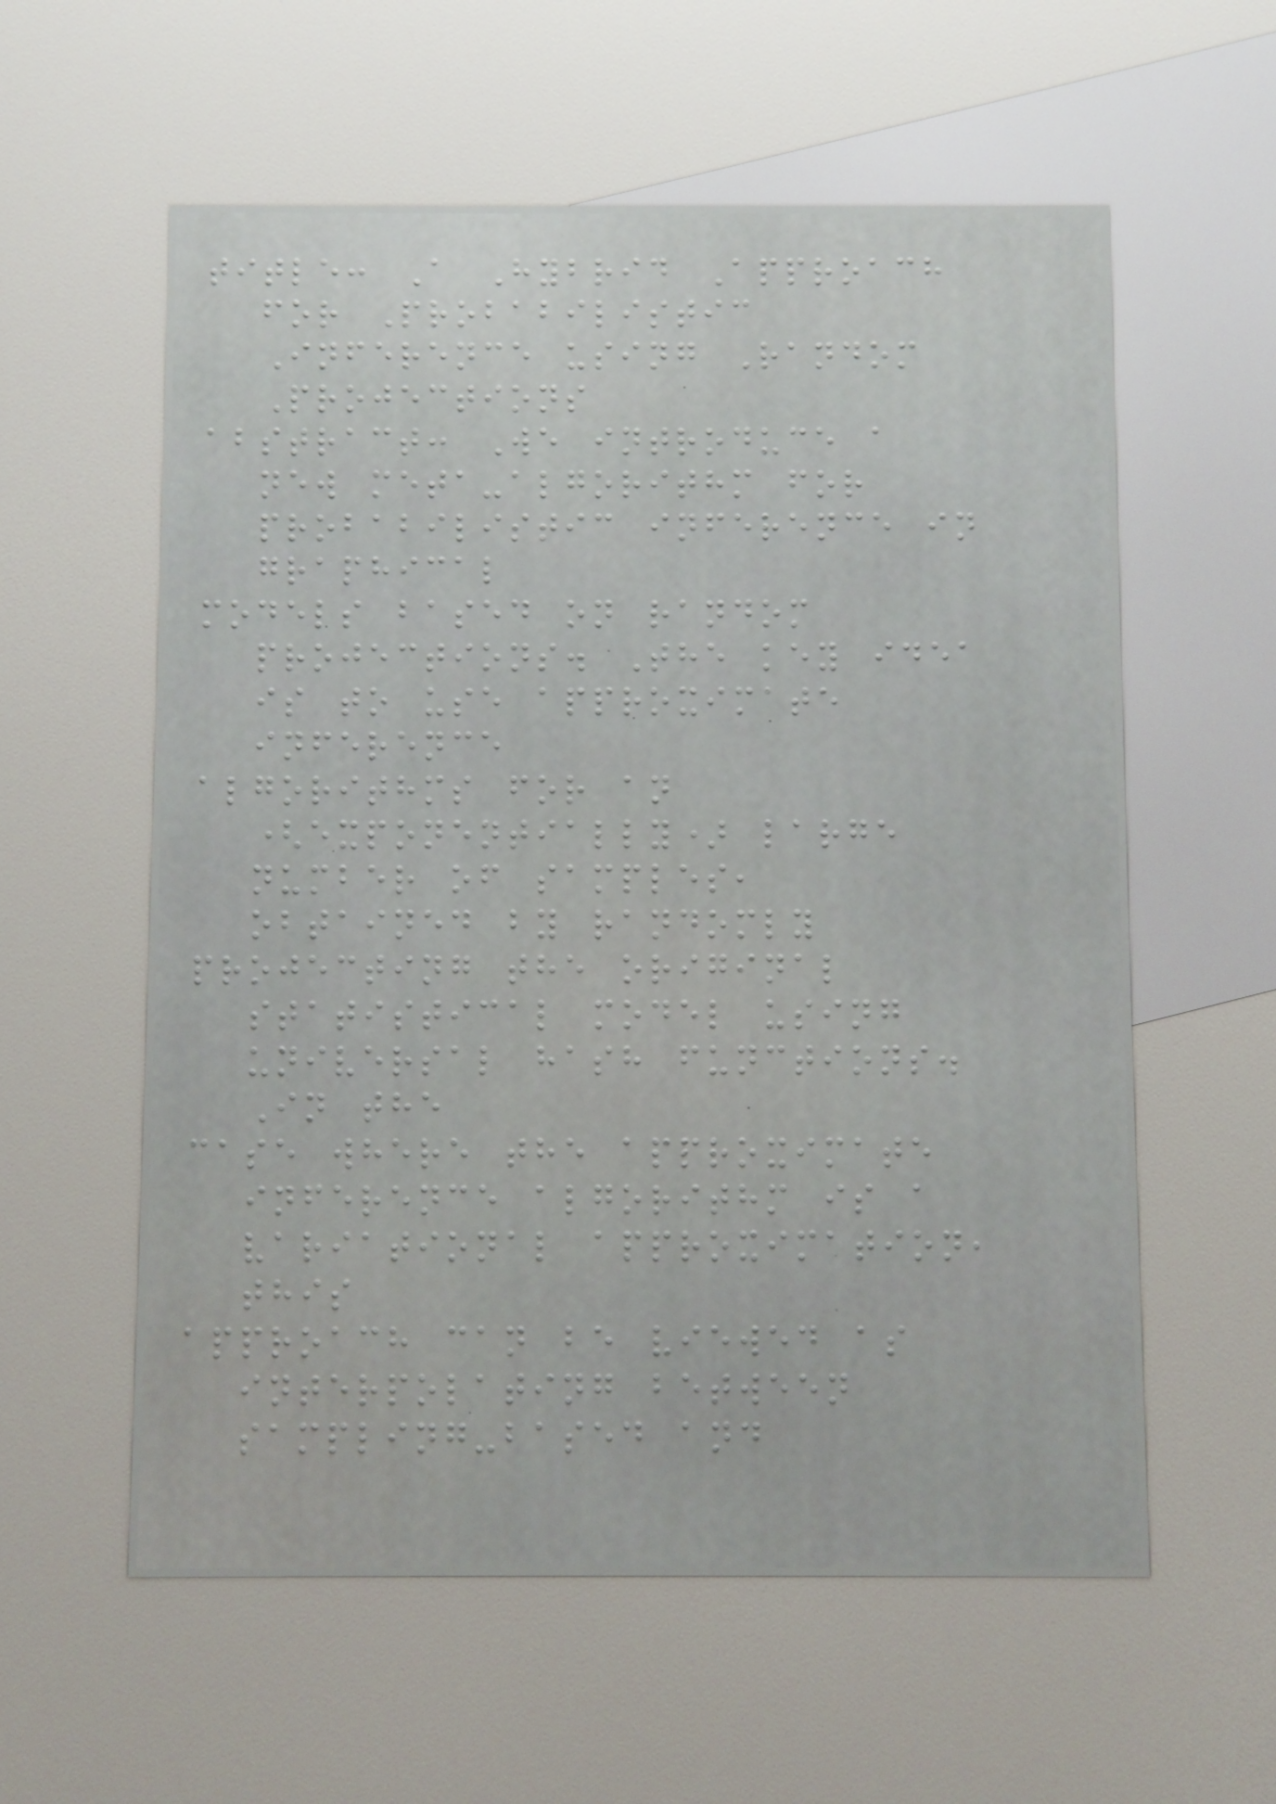title: A Hybrid Approach
for Probabilistic
Inference using Random
Projections
abstract: We introduce a
new meta-algorithm for
probabilistic inference in
graphical
models based on random
projections. The key idea
is to use approximate
inference
algorithms for an
(exponentially) large
number of samples,
obtained by randomly
projecting the original
statistical model using
universal hash functions.
In the
case where the approximate
inference algorithm is a
variational approximation,
this
approach can be viewed as
interpolating between
sampling-based and
